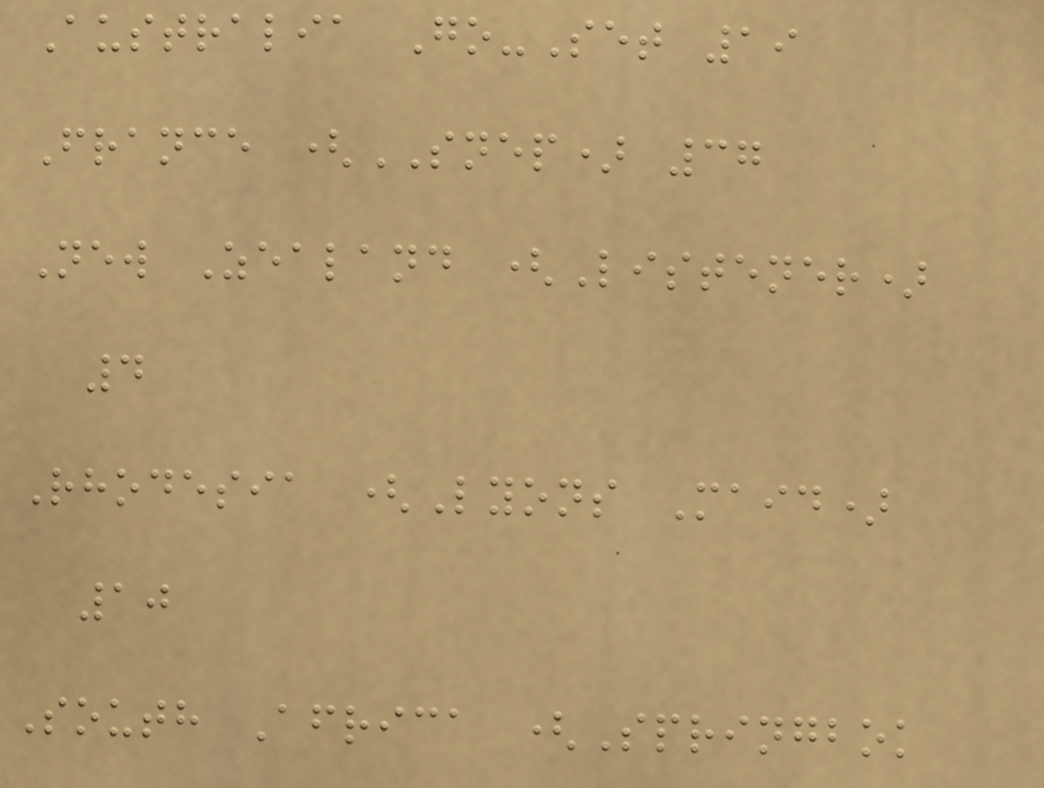Australia Go-Set 19
France (SNEP) 37
New Zealand (Listener)
4
Rhodesia (Lyons Maid)
10
South Africa (Springbok
